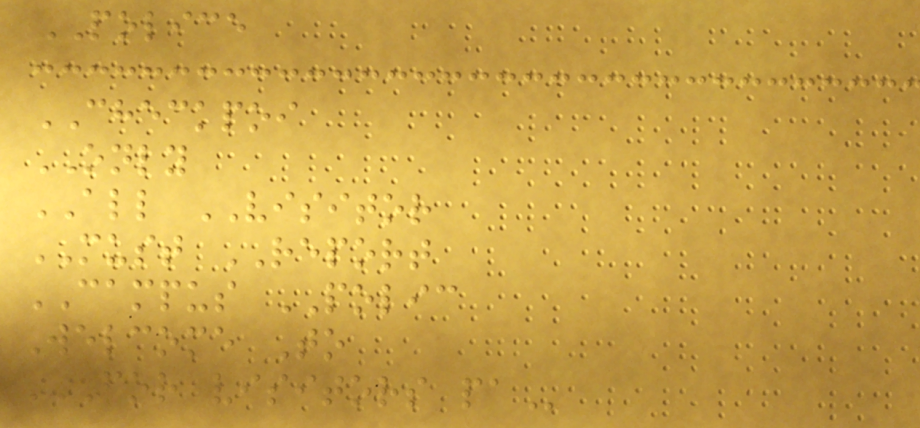POLICE
CHECKPOI
ONLY
ALL VISITOR
MUST REPORT
CAMPUS POLIC
Welcome To
FOR VISITORS PA
